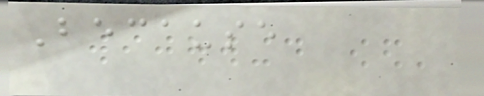Because
